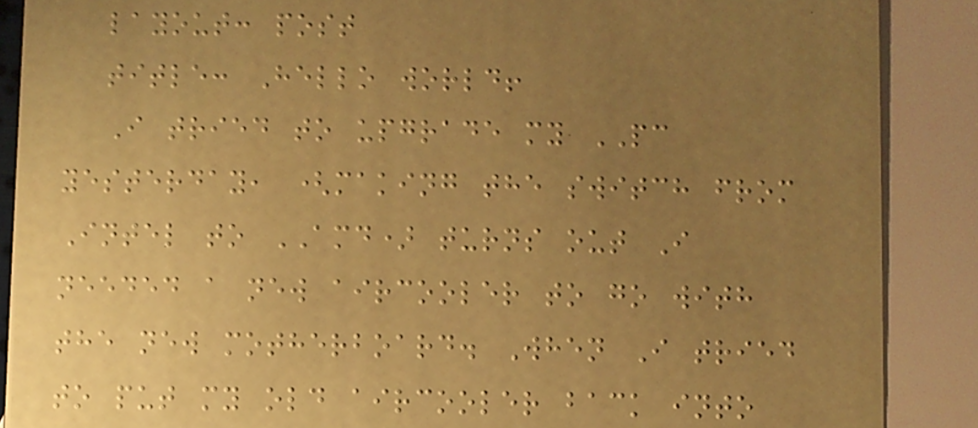layout: post
title: Hello world!
I tried to upgrade my PC
yesterday, (making the switch from
Intel to AMD) turns out I
needed a new aircooler to go with
the new motherboard. When I tried
to put my old aircooler back into
